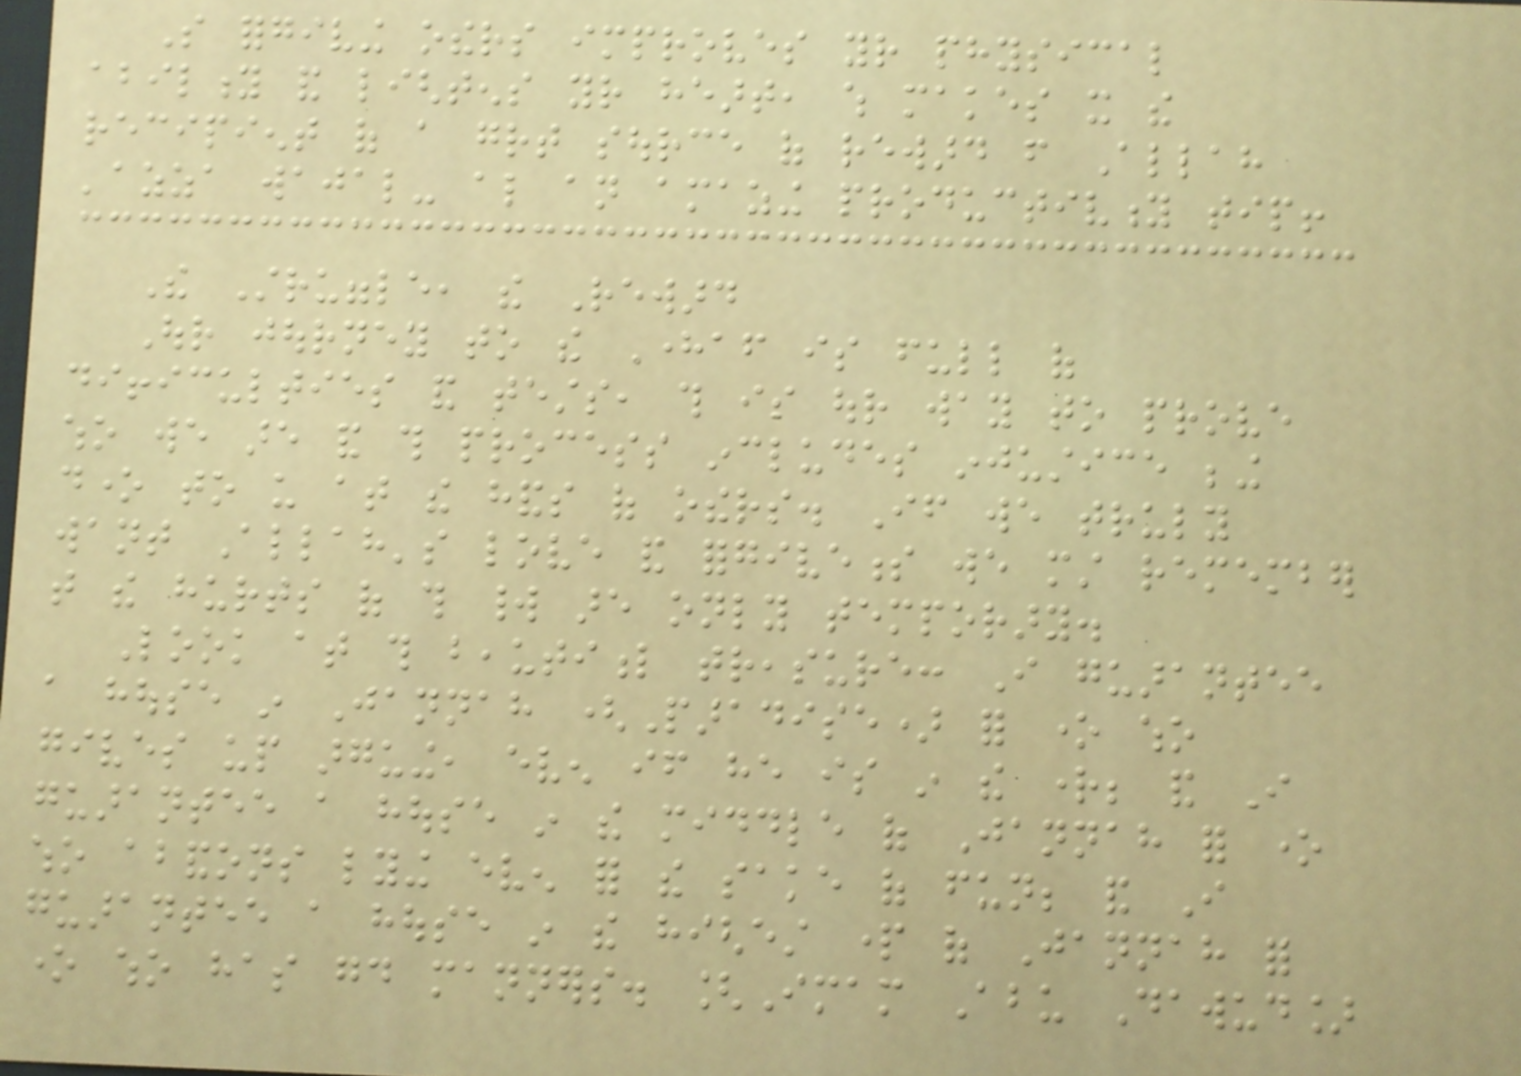So forgiving others improves your physical
ability and lightens your heart, which makes it the
recipient of a great source of reward from Allah
'azza wajal- also an amazing productivity tip!
The Struggle, the Reward
Our journey to the Hereafter is full of
difficulties and tests, this is our way to prove
who we are and this process includes injustice being
done to us at the hands of others. If we truly
want Allah's love and forgiveness we must remember
that the hurts of this world are only temporary.
Look at this beautiful treasure: I guarantee
a house in Jannah (Paradise) for one who
gives up arguing, even if he is in the right; and I
guarantee a house in the middle of Jannah for one
who abandons lying even for the sake of fun; and I
guarantee a house in the highest part of Jannah for
one who has good manners. [Imam Abu Dawud]
